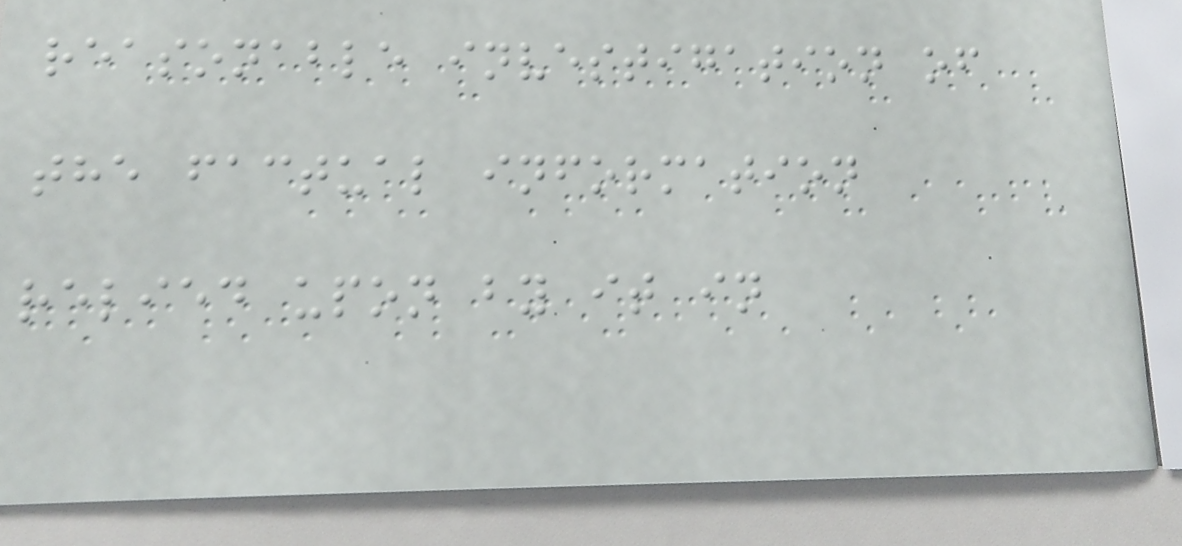reasonable investigation of
the factual information
relied upon by it in
